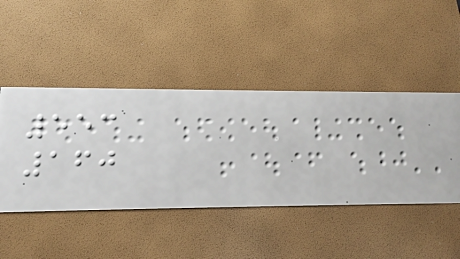553
160
